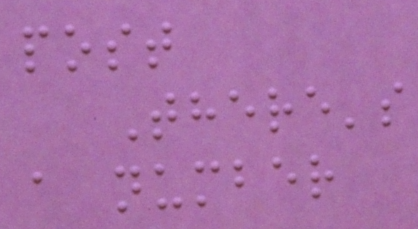post
There's
a number
